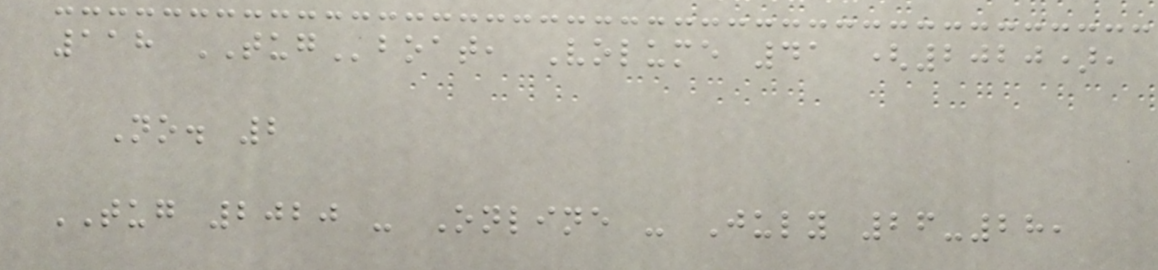118 TUGboat, Volume 41 (2020),
No. 2
TUG 2020 - Online - July 26-28,
